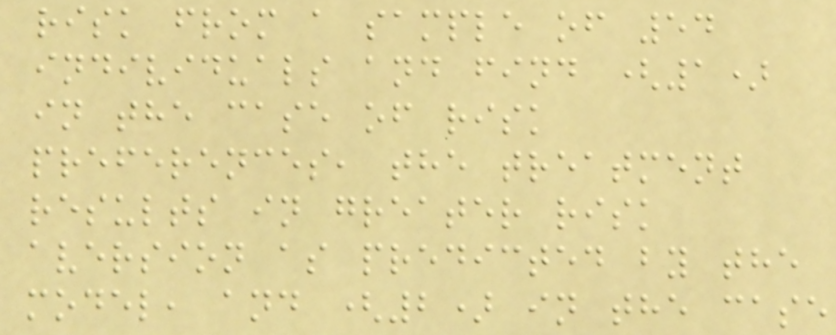risk from a sample of 54
individuals and find (1)
in the case of risk
preferences, the treatment
results in greater risk
aversion as predicted by the
model, and (2) in the case
